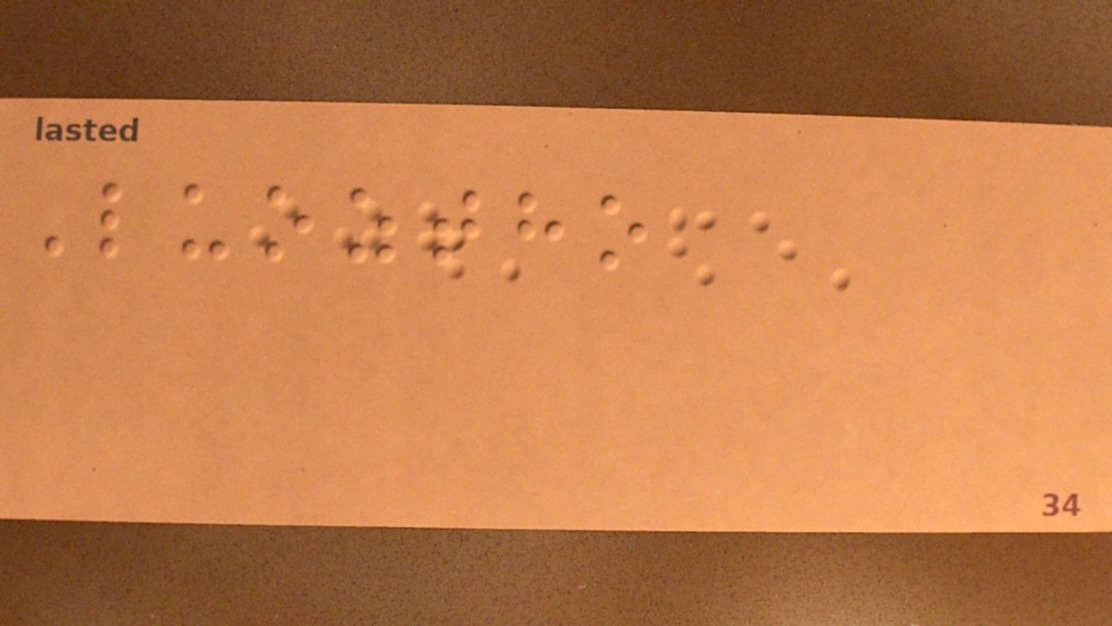Luoztho
